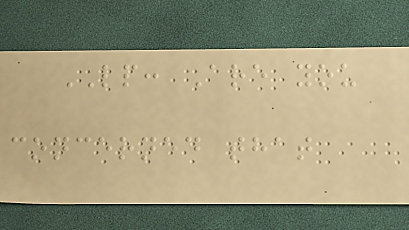LP: Are you
concerned that
